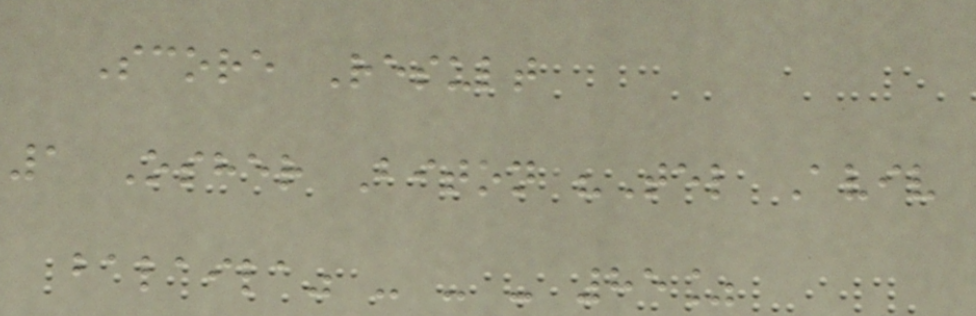Score Result
1 Osher Biton "Tel Aviv
balaila" - - - 85%
